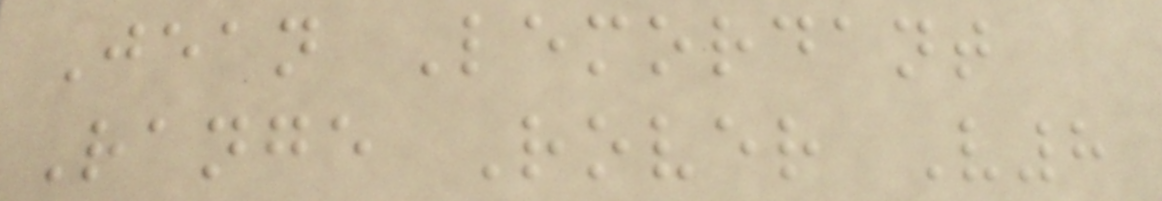Jean Lemordant
Range Rover V8
